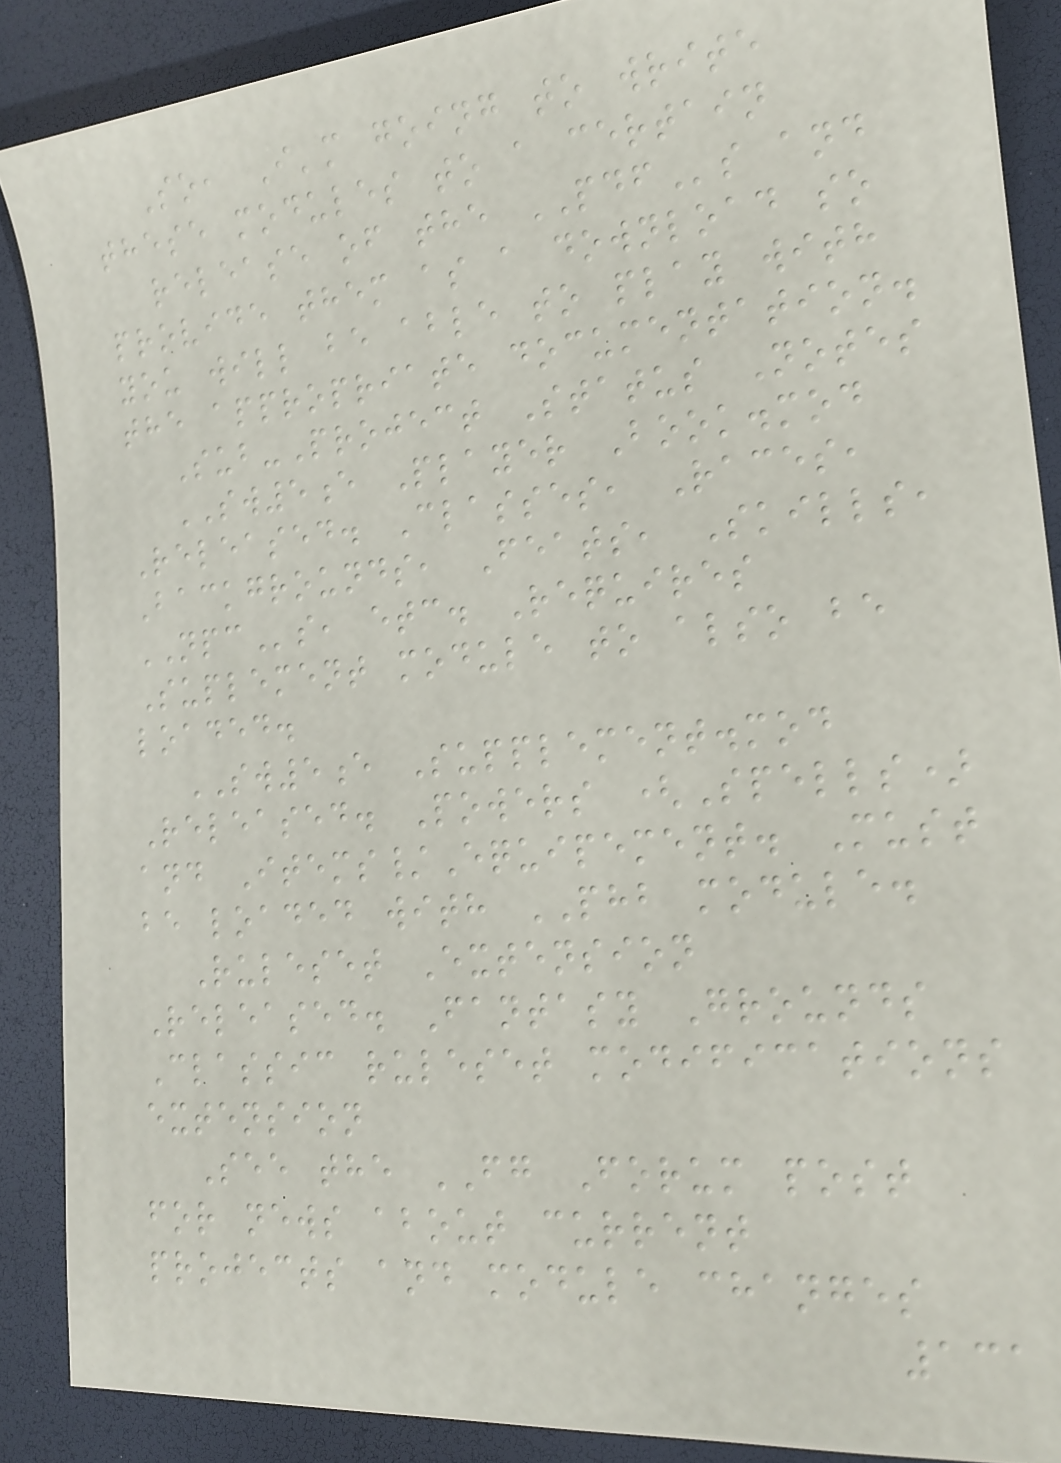So, I'm going to write
these modules to a certain
release of the PDFs and
provide them as a download so
you will be able to play with
the appropriate documentation.
Sub-Project Status Notes
SW5e Player Book.mod
Released. Classes, Races,
Backgrounds, Feats, Skills,
NPCs, etc. Requires
Suplement module to also be
loaded.
SW5e Supplement.mod
Released. Powers (Spells)
and Items/Equipement. Must
be loaded with PHB module.
Ruleset Extension
Released. Fantasy Grounds
Classic ruleset modifications
extension
See the FG Forum post
for news about current
projects and module changes
131
